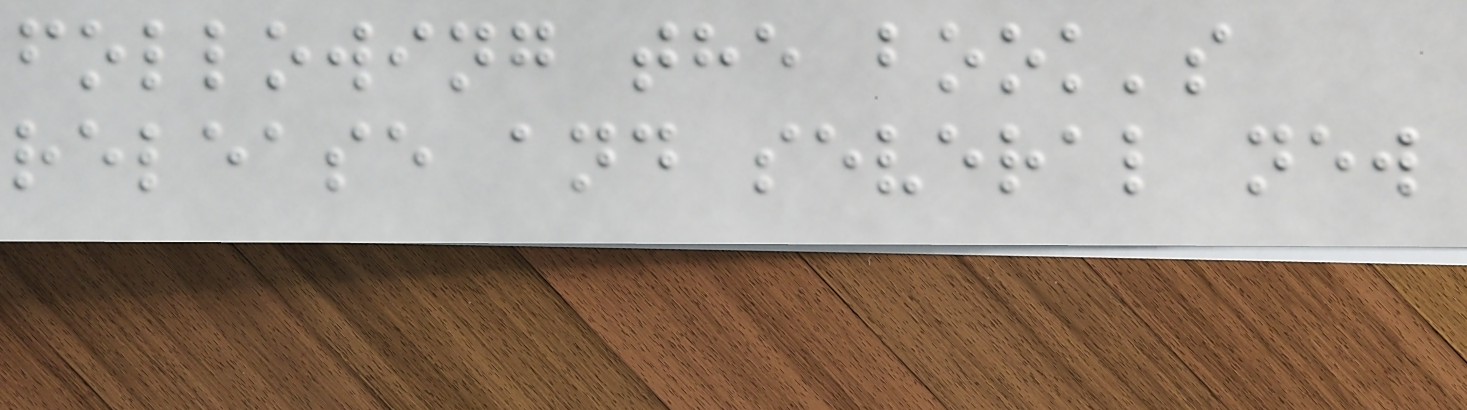following the book's
release and several new
